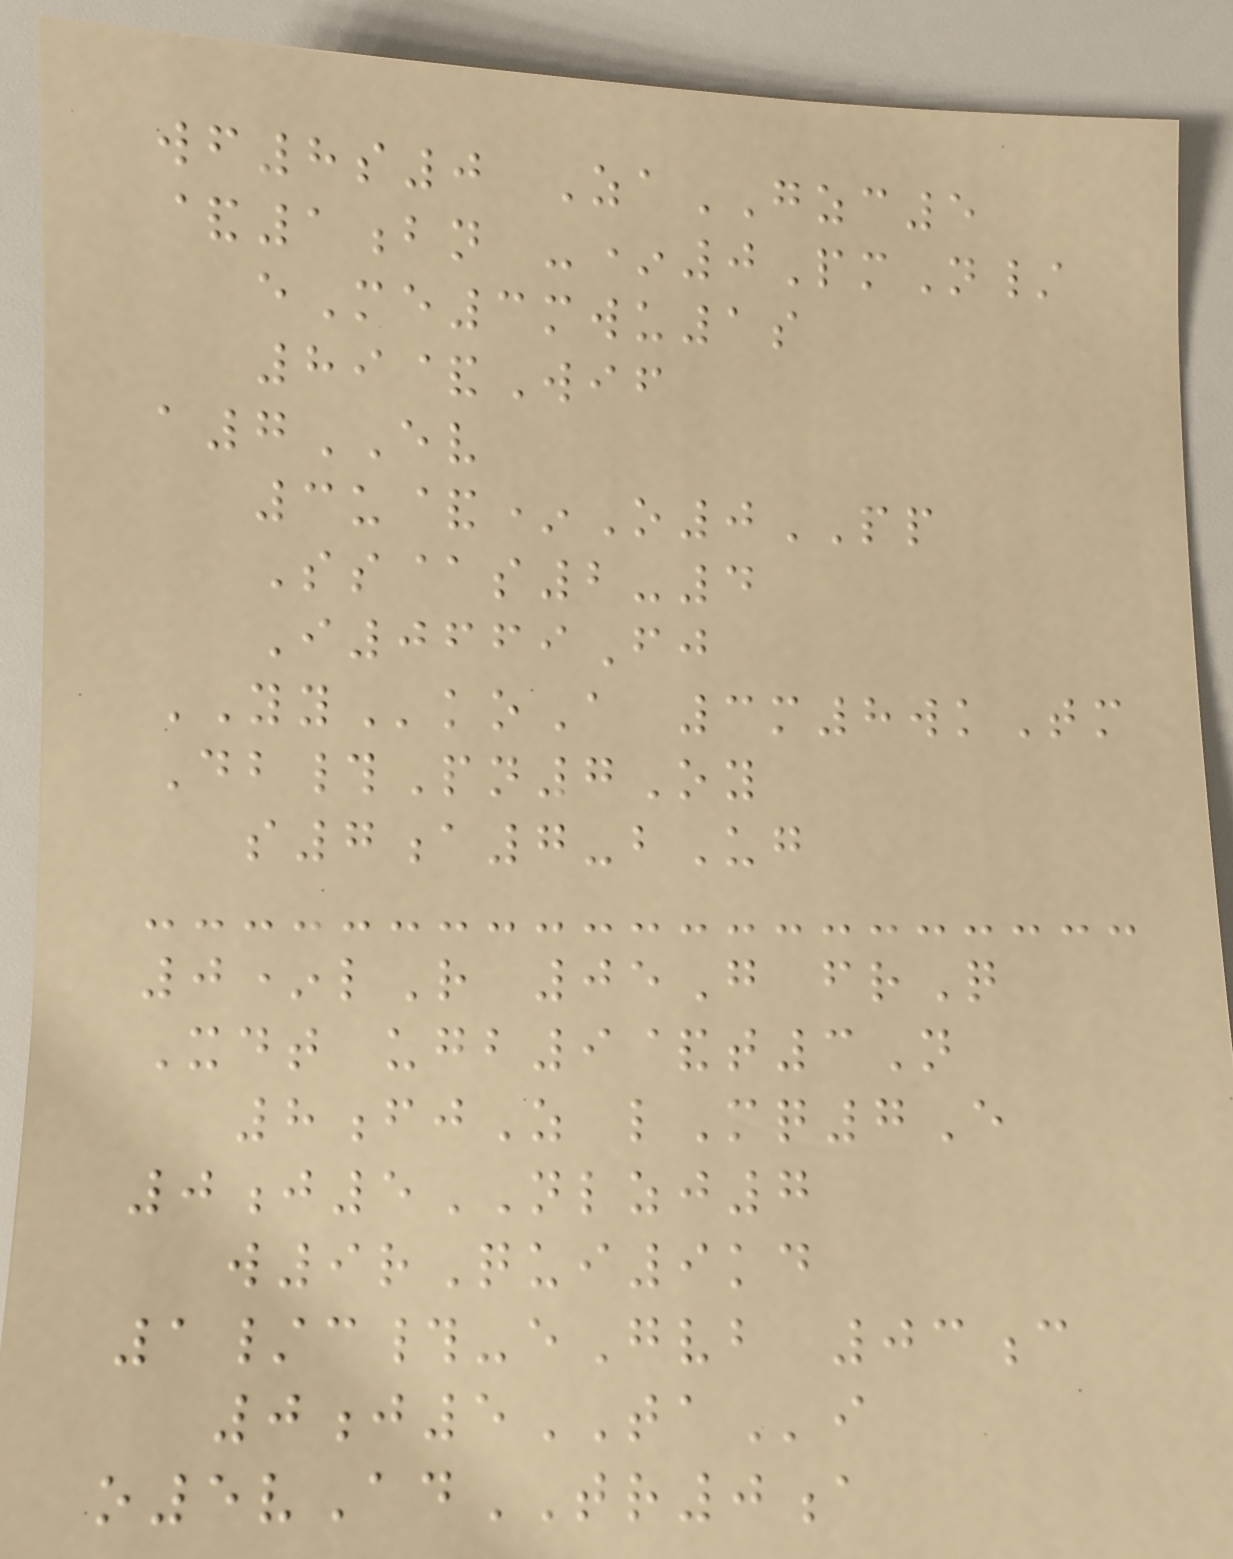wf8s0 ZaGZC5
&1bn -*0PmN/
eMe3mwu1s
89&Wif
a7EV
3u&*O0PP
Ss@s2-4
I0669Fj
YYkoA 3m8wkTm
Db#Pn7Oy
s7a7-bUg
0*lR 05G frQ
Xdt ugb9&t3N
8fjZ lMq7E
0j5NLZJ7
w9rQui9kd
1/c#-eGvb 03c
0j5TAi
o5vAdTR0a
